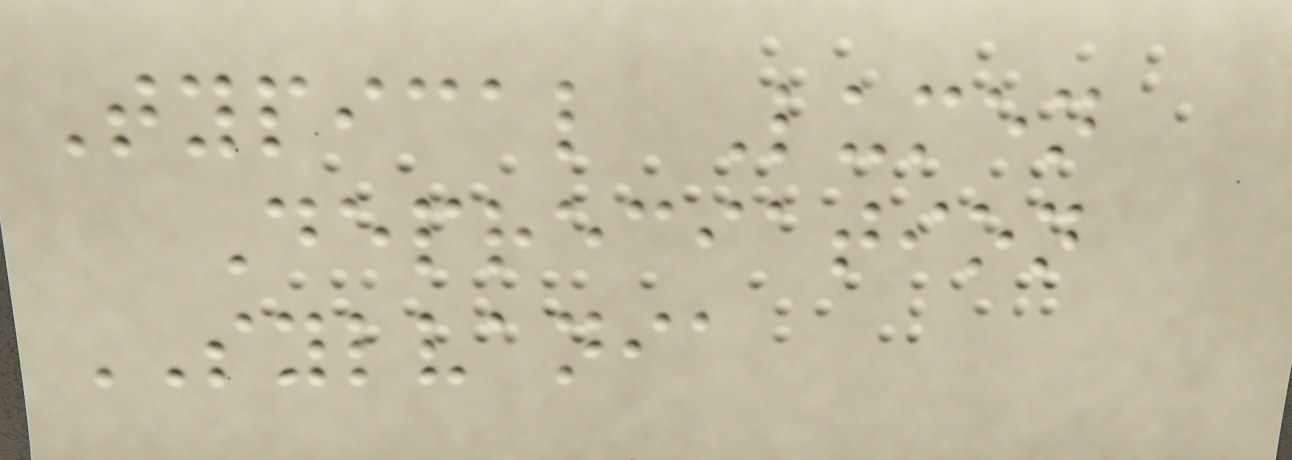Typical Lumen
Depreciation
SYLVANIA
